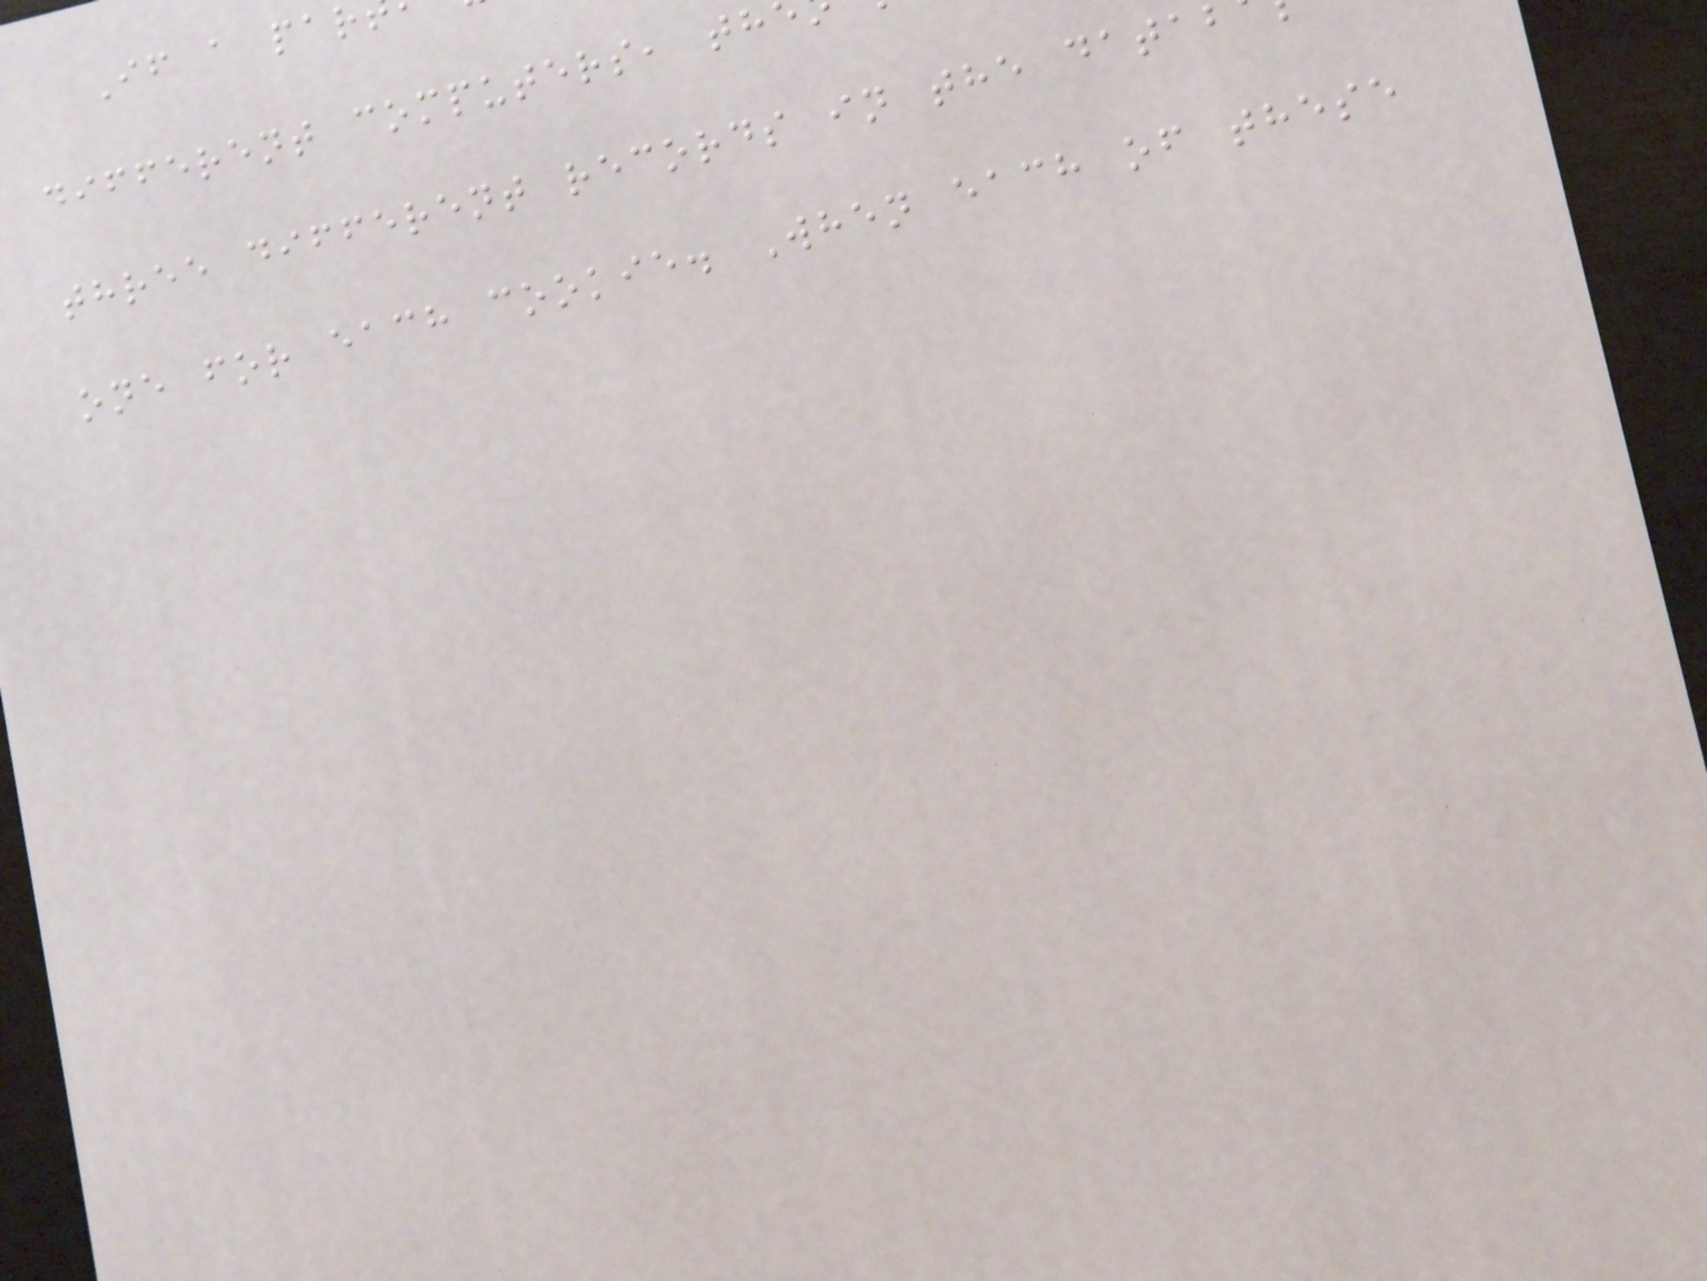If a par
different computers, th
three different records in the data
one for each cookie. When each of these
